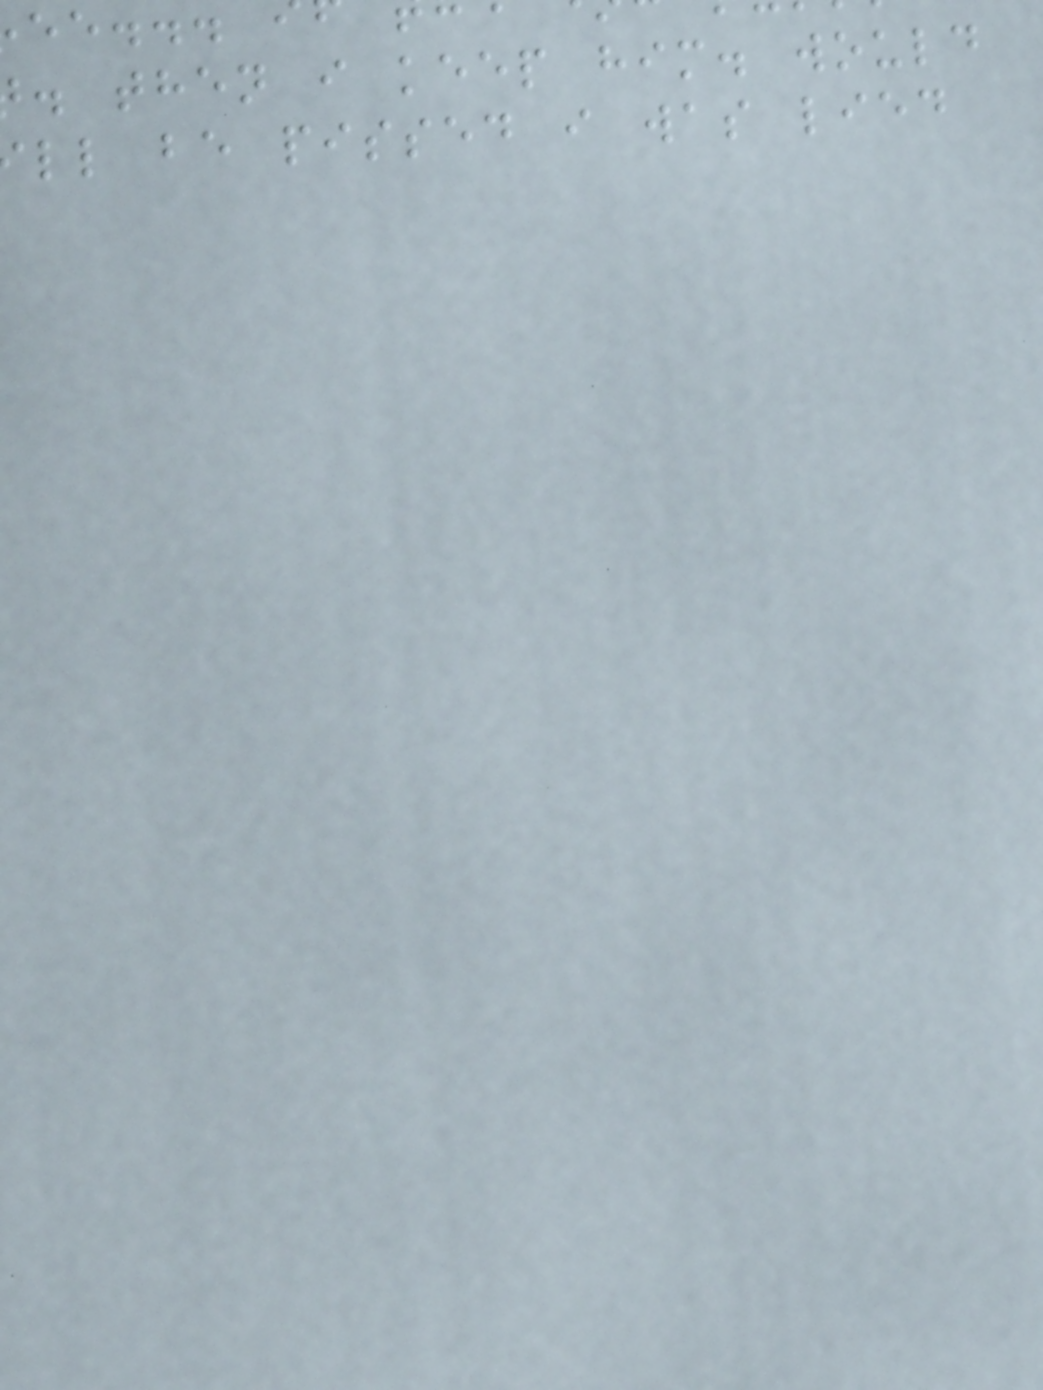. then i keep him. would
ll be pissed i was lied
